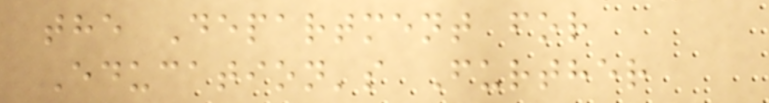the Department for
Education's Further
